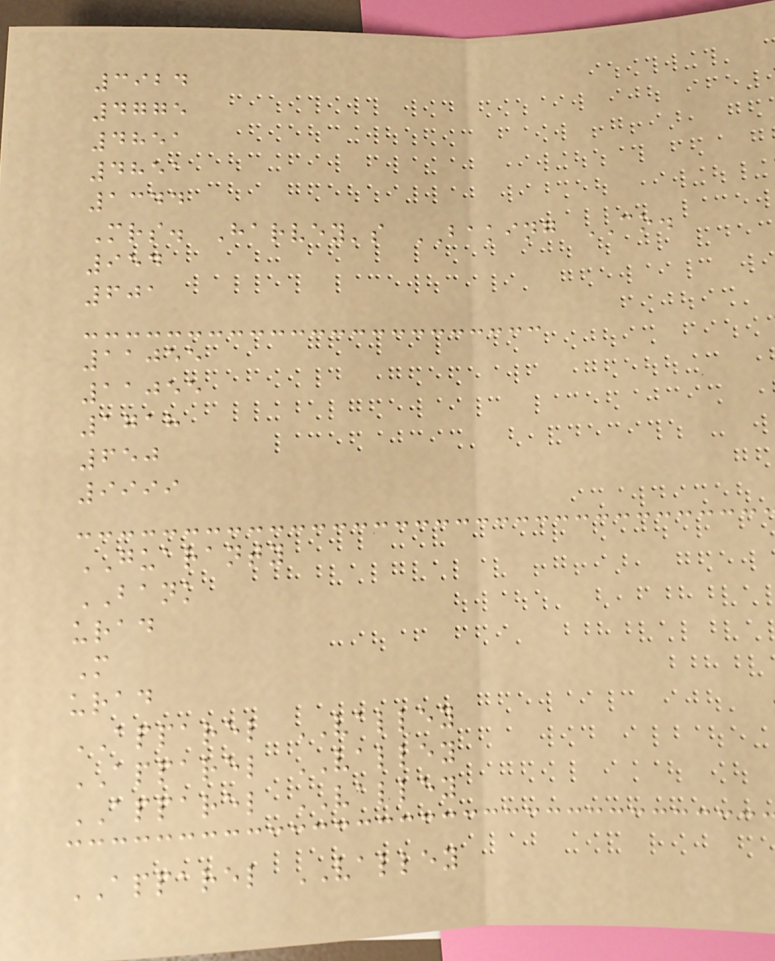3924
4775
4851
4851
1344
Mrs. Harvey's BAKING CO.
954
601
11055
11055
1718
650
9999
GUARANTY
BANK
urad
M
urad
APPAREL VALLEY
APPAREL VALLEY
APPAREL VALLEY
APPAREL VALLEY
